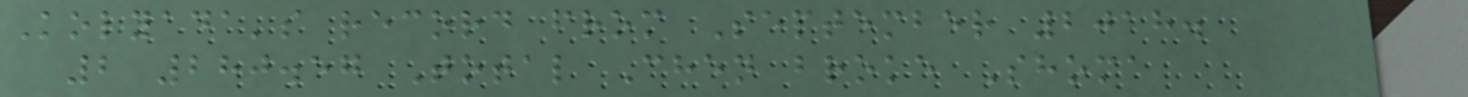Kolyada's record from September 2018.
2 280.57 Total Chen broke Shoma
